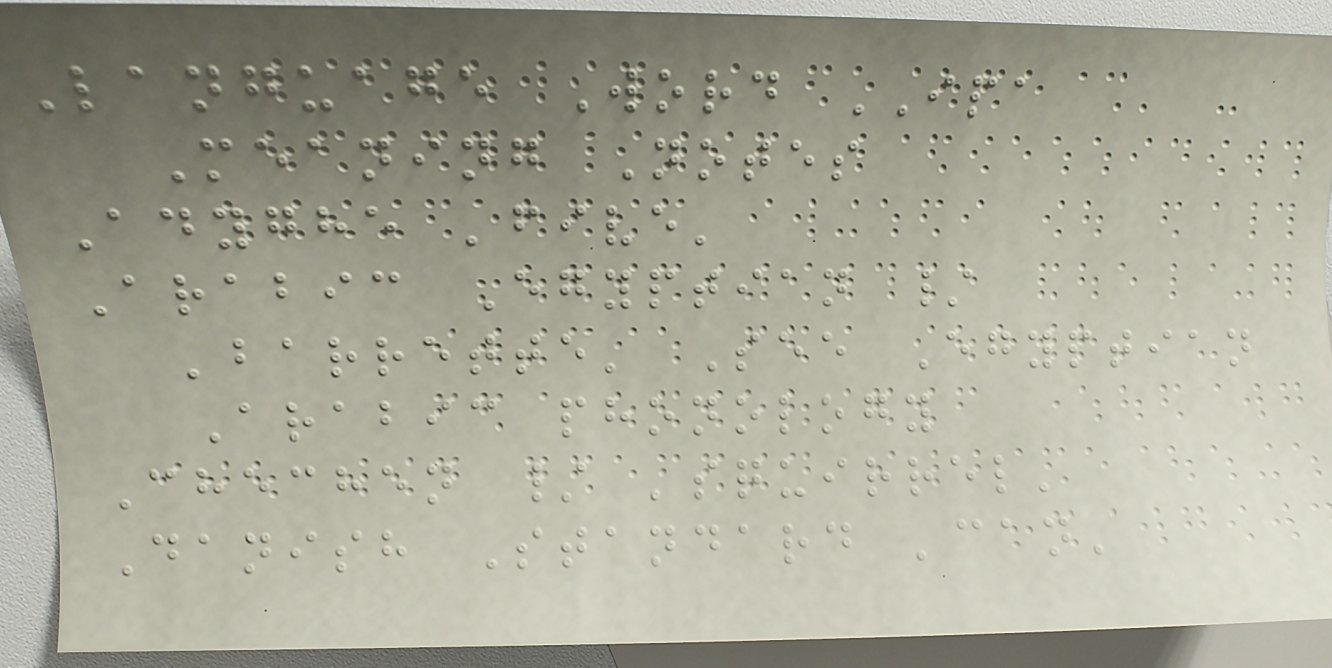Language Word IPA
Meaning Notes
Adyghe 'five'
Arabic Egyptian /
'barrette' See Egyptian
Arabic phonology
Chechen / 'squirrel'
Danish Standard 'can'
